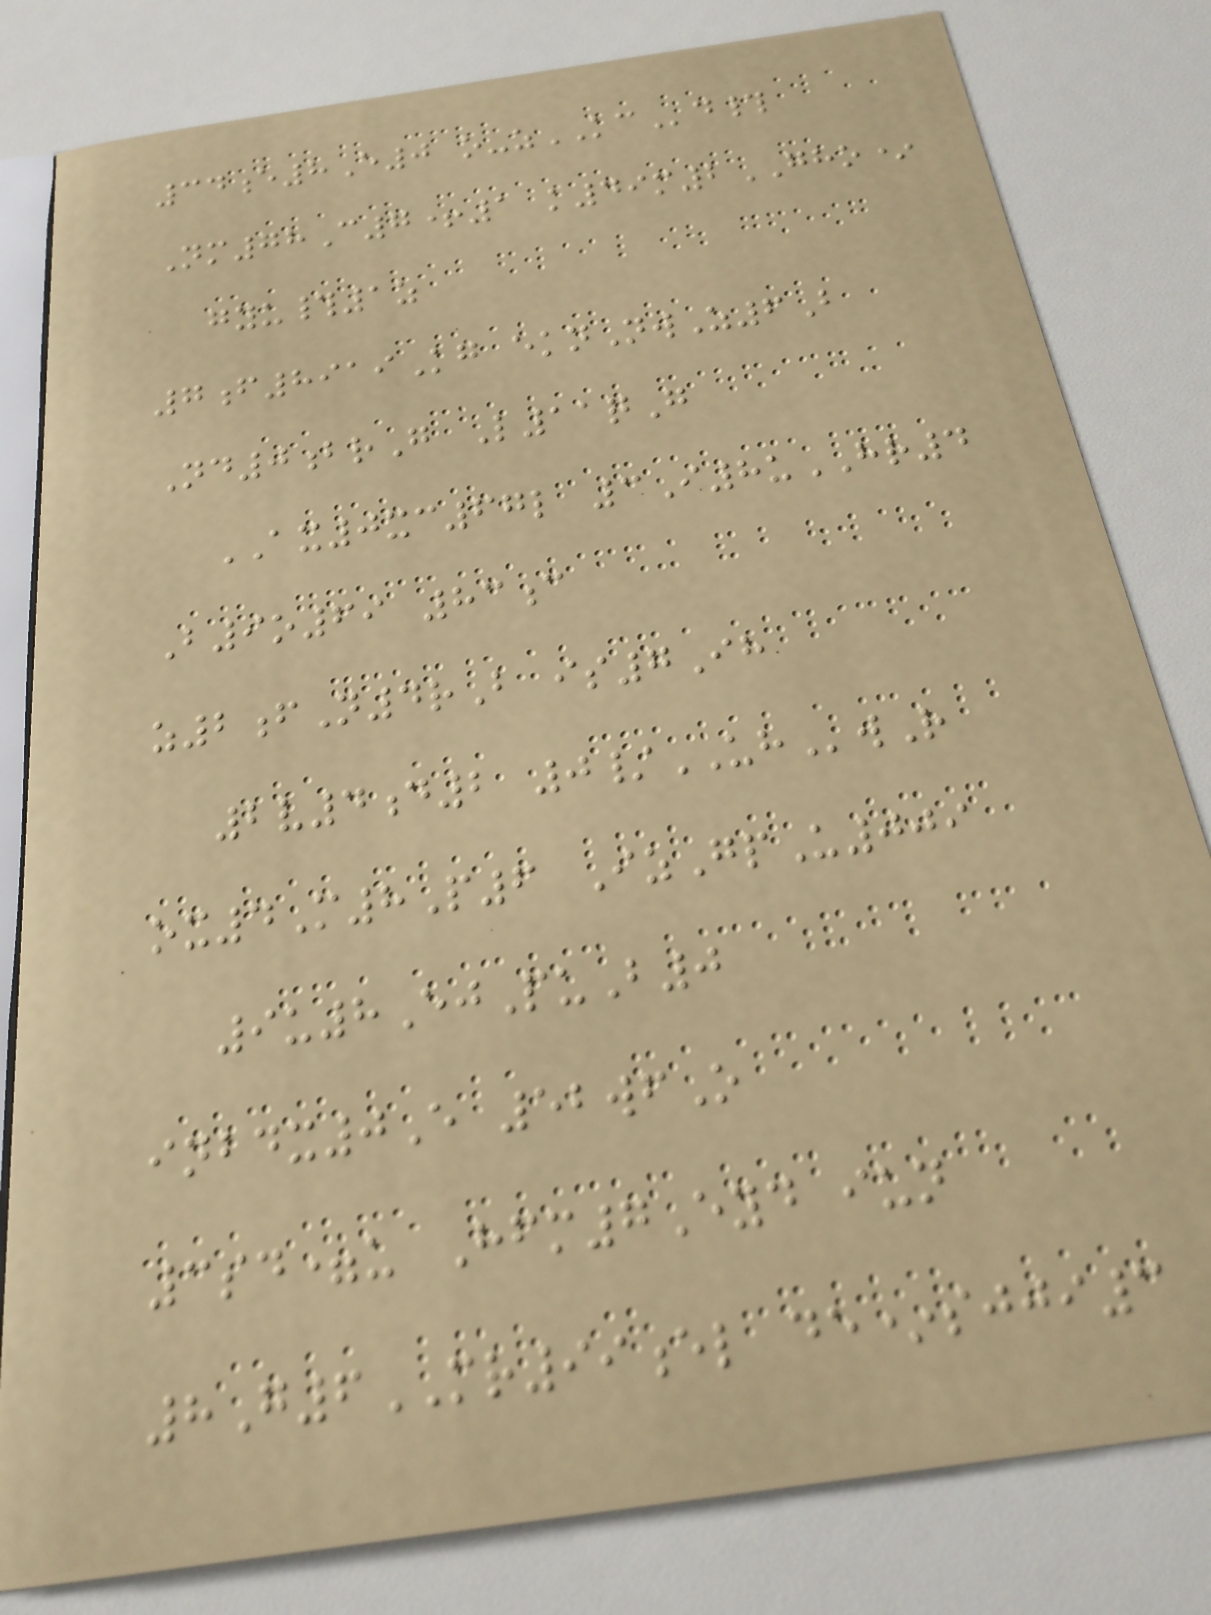34e8E0 o-zKCd#
Nm78C7+1 k49m2GHO*
gyu#1z
7f8919Kg eknNwZ6B
Nd0brG L11qG
AX0xc67l 3I8uHR4
B9o69 83c
z2fN4rB is7Ih
2v4d2 0/UHwR
ox4M8P6 IzGpU009
9u8EjPuB0
inbdx0E 52wfO
3sd=u Hfm7Eyd iun
8G6MR99el de*sjji3
